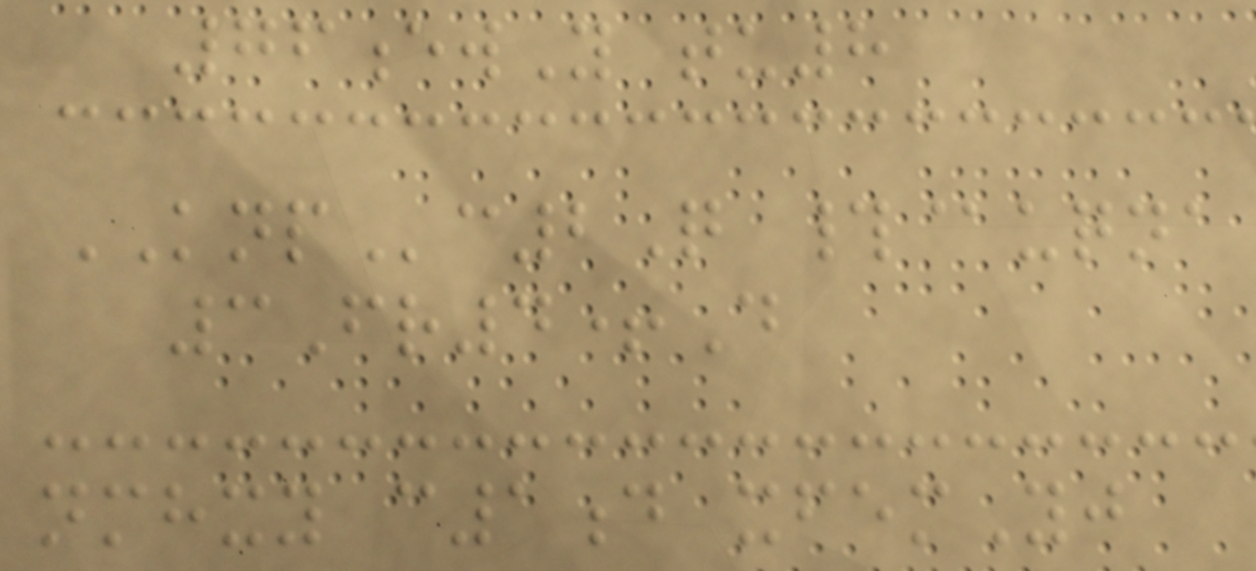76ewY tu8
KNPc2Q #@uqna
3Fr4+D
nmhxy c1d xfemYj
